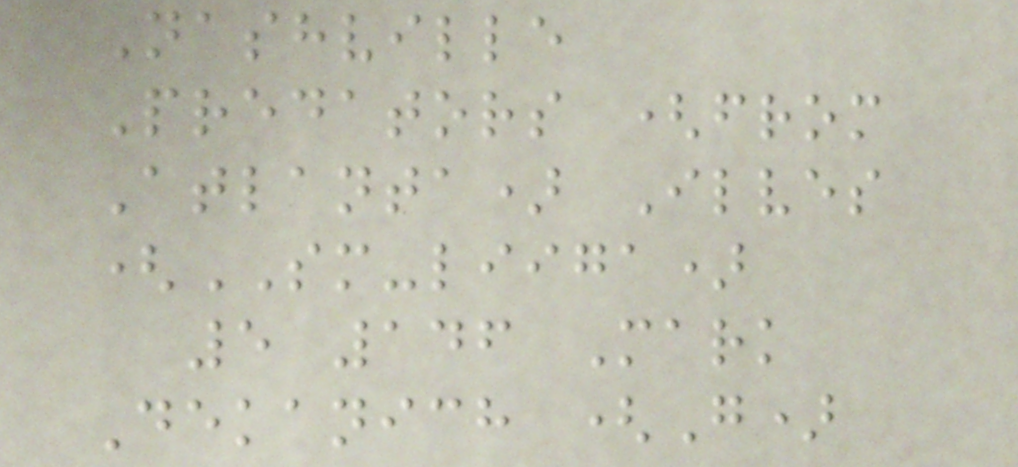Nashville
Predators (from
Atlanta) Ilves
(SM-liiga)
5 146 Mark
Dekanich (G)
